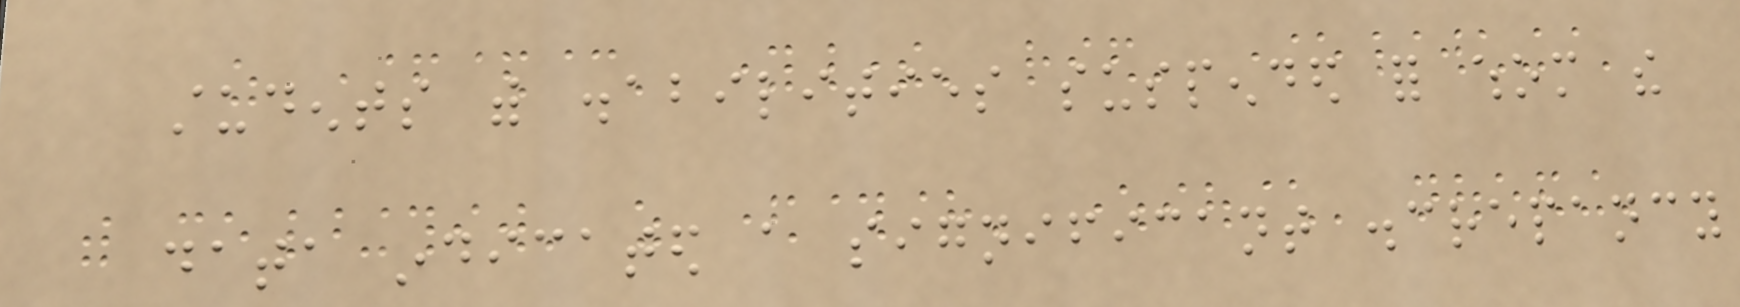students with disabilities suspended for whom the
data indicated a significant discrepancy
